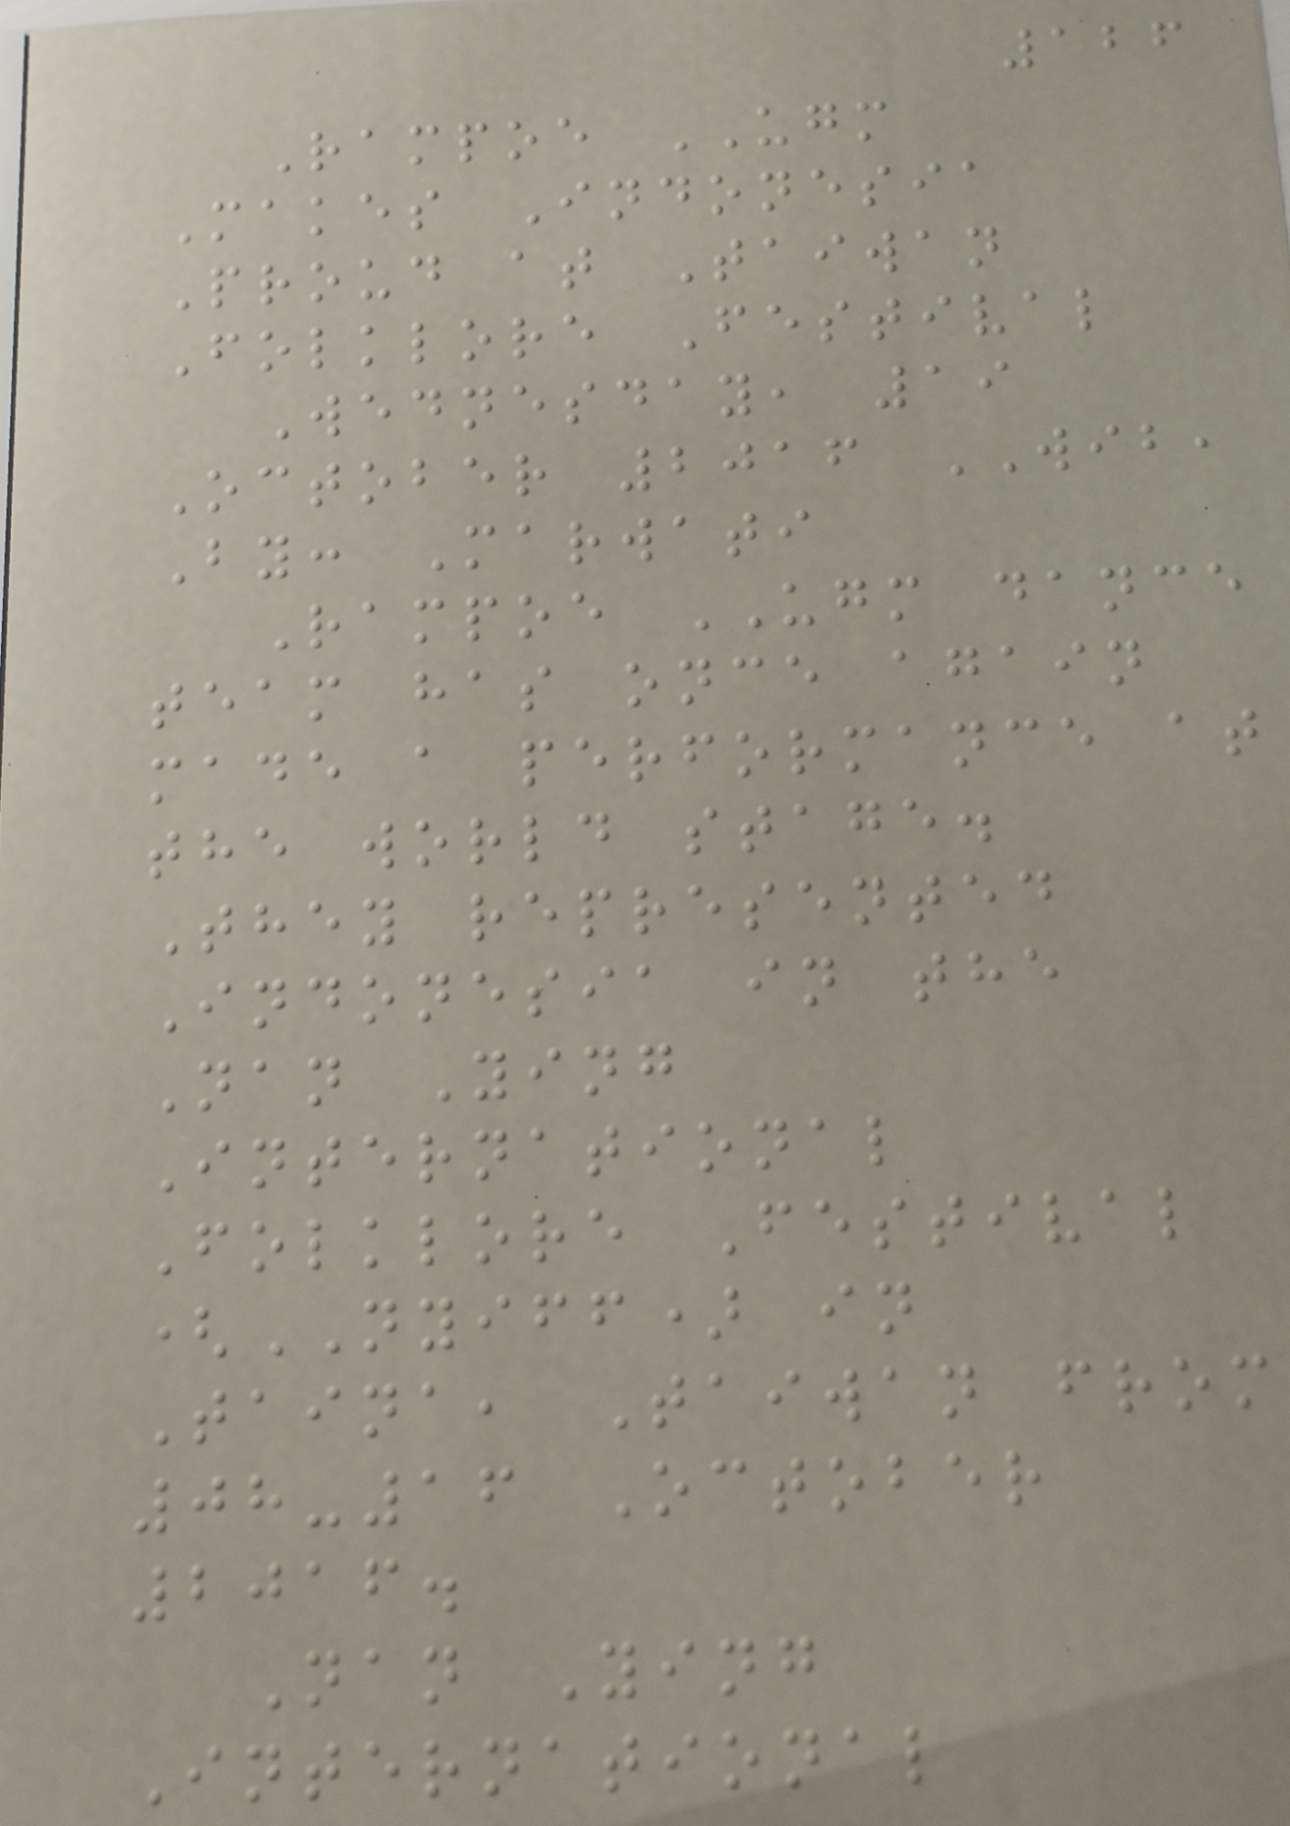126
Rampoe UGM
Makes Indonesia
Proud at Taiwan
Folklore Festival
Wednesday, 19
October 2016 WIB,
By: Marwati
Rampoe UGM dance
team has once again
made a performance at
the world stage.
They represented
Indonesia in the
Nan Ying
International
Folklore Festival
(NYIFF) in
Taina, Taiwan from
08-16 October
2016.
Nan Ying
International
